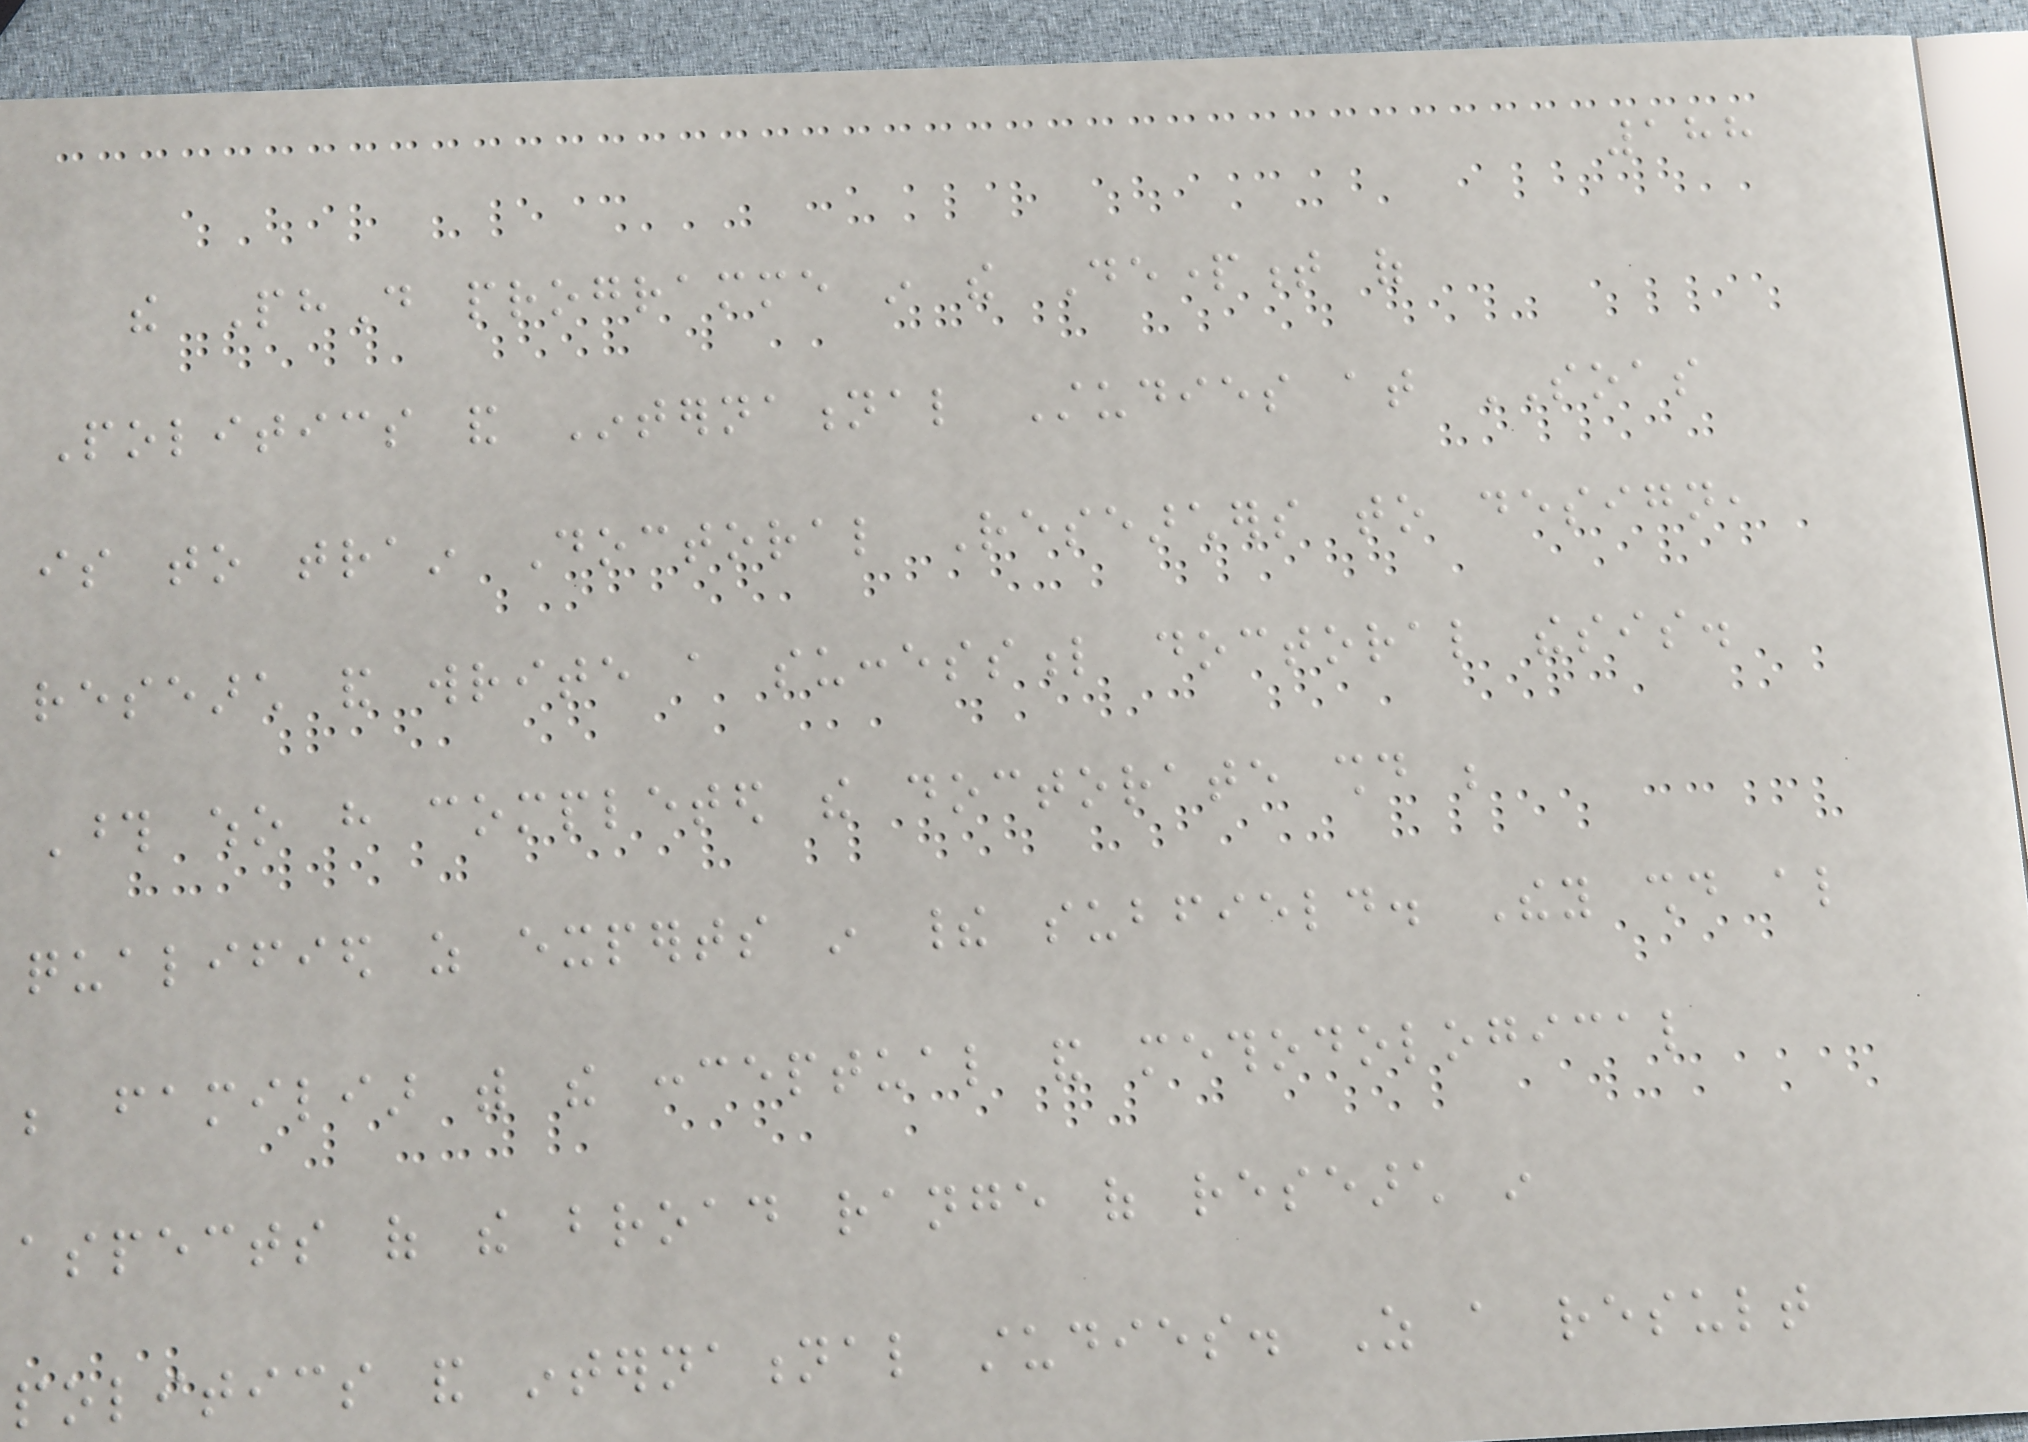188
the PhD programme in the Department of
Politics and International Studies at SOAS
is to train Doctoral Researchers to design,
research and write a successful doctoral thesis.
Those who have completed the doctorate should be
qualified as experts in their subfield. They should also
be familiar with the conceptual and methodological
aspects of the broad range of research in
politics and international studies. As a result
